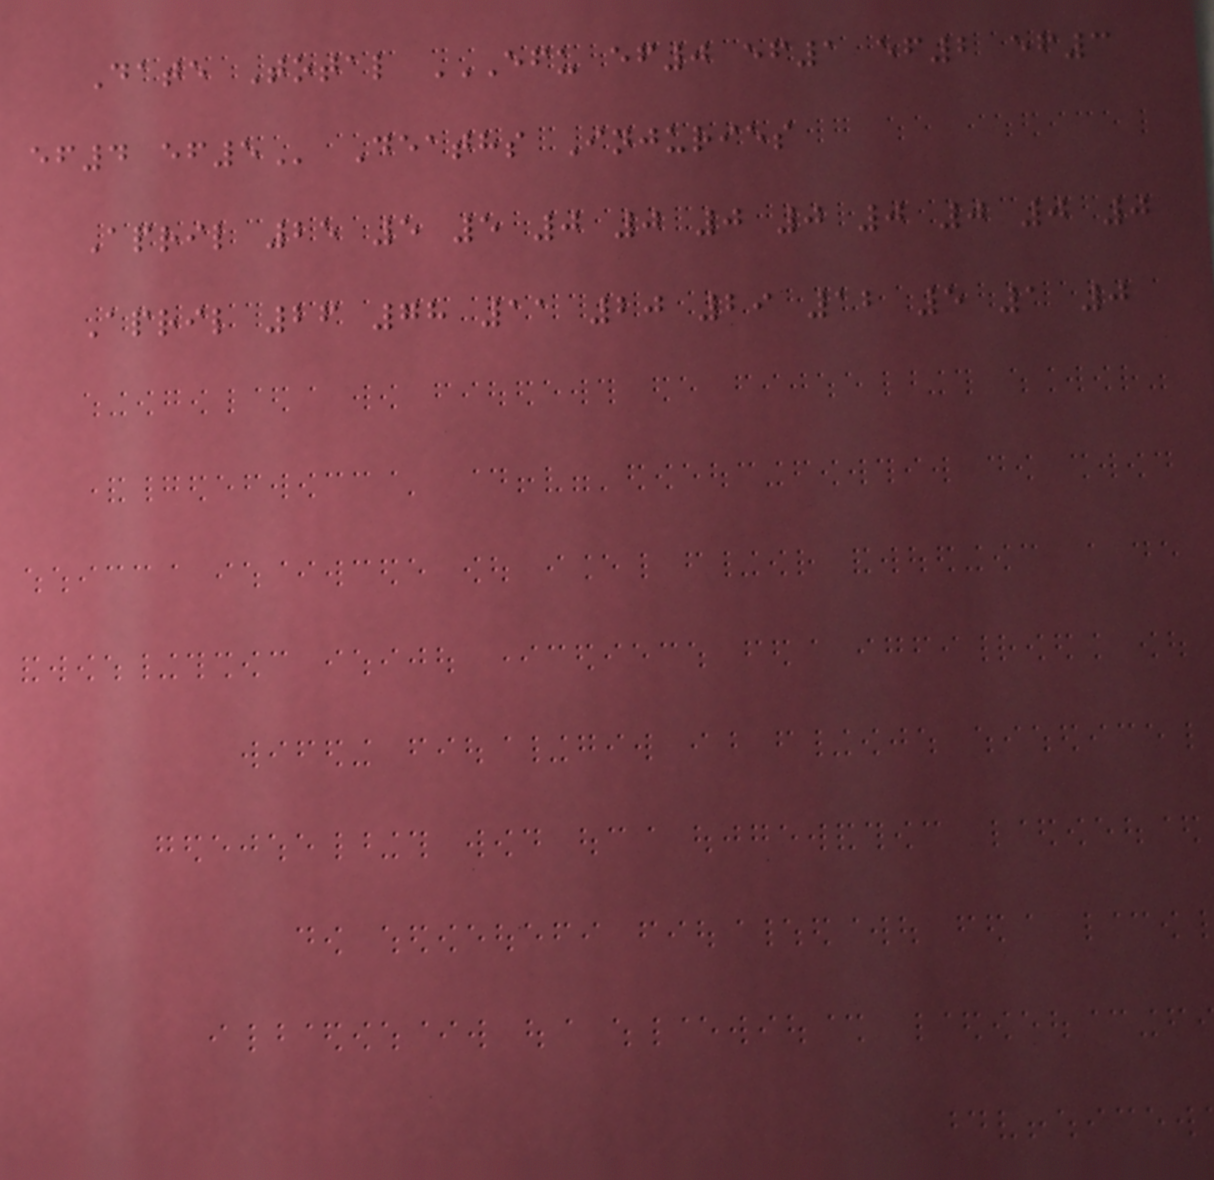Date Total EFU EF0 EF1 EF2 EF3
EF4 EF5 Deaths Injuries
April 25 5 5 0 0 0 0 0 0 0 0
April 26 78 11 20 29 12 5 1 0
